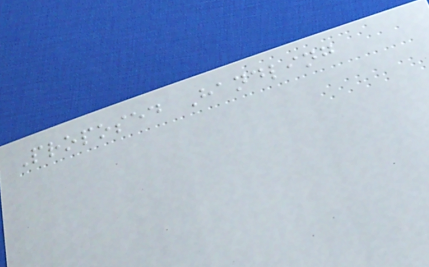Proposed Handling
